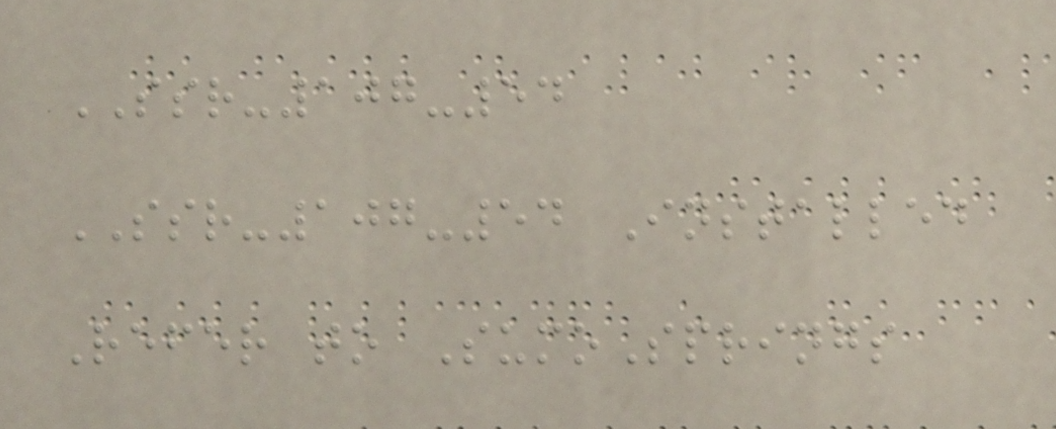SSR-107-54
SSR-107-54 Installed
Refer to SumoSprings
